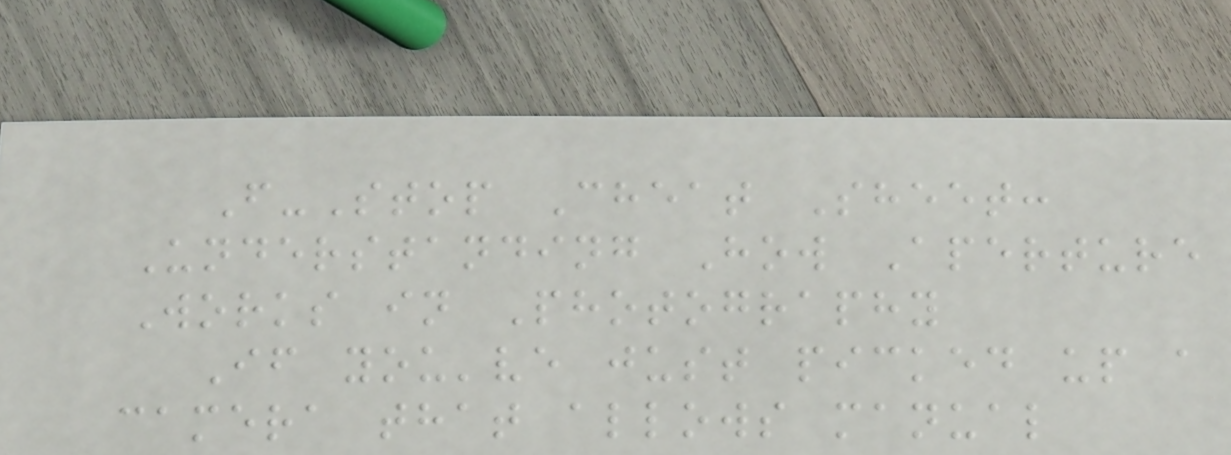F-Stop Cheat Sheet:
Understanding How Aperture
Works in Photography
If you've just picked up a
camera that allows manual
